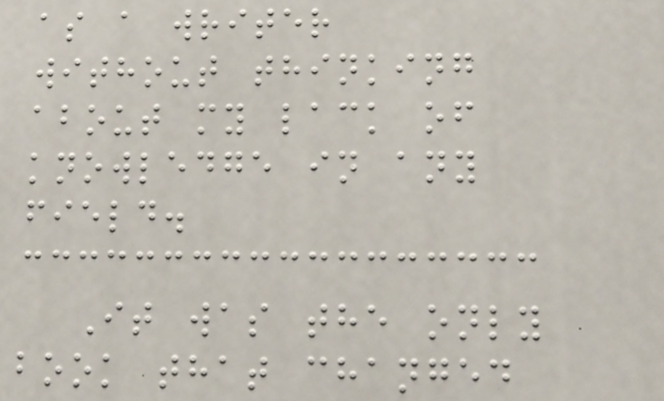as a writer
without thinking
about my lack of
knowledge in any
field.
It was the only
book that changed
